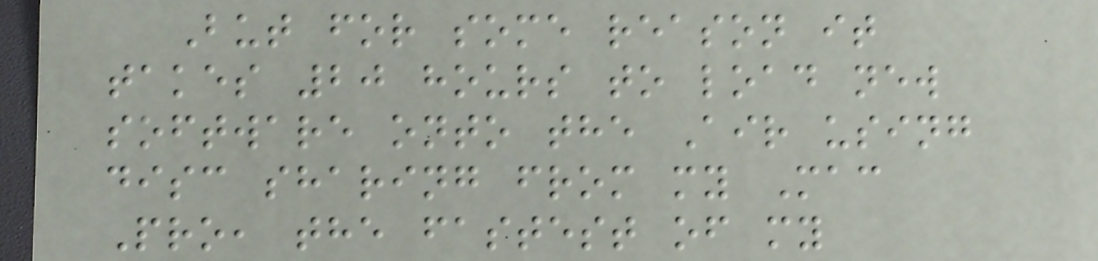But for some reason it
takes 20 hours to load new
software onto the Air using
disc sharing from my Mac
Pro, the fastest of my
